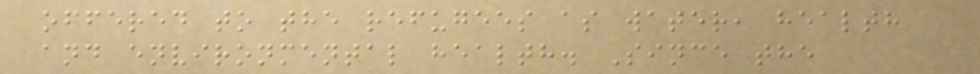offered to the refugees as water, health
and environmental health. Since the
